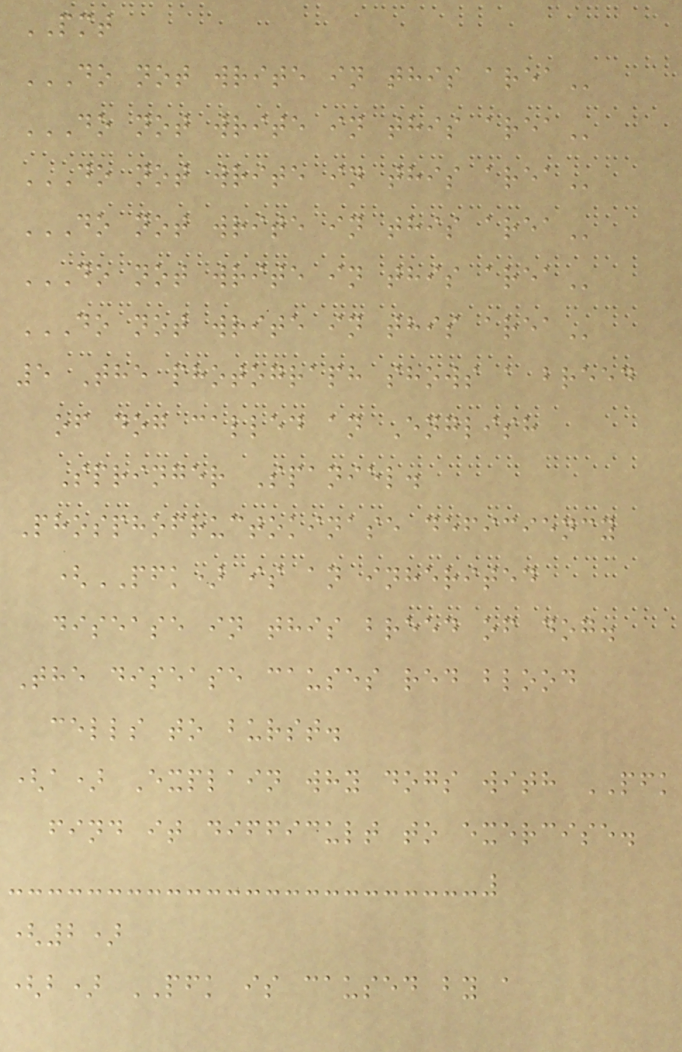PMT
DO NOT WRITE IN THIS AREA
DO NOT WRITE IN THIS AREA
DO NOT WRITE IN THIS AREA
DO NOT WRITE IN THIS AREA
DO NOT WRITE IN THIS AREA
DO NOT WRITE IN THIS AREA
5 The photograph shows a breed
of dog called an English
Springer Spaniel.
Phosphofructokinase deficiency
(PFK) is an inherited
disease in this breed of dog.
The disease causes red blood
cells to burst.
(a) Explain why dogs with PFK
find it difficult to exercise.
(2)
(b) PFK is caused by a
